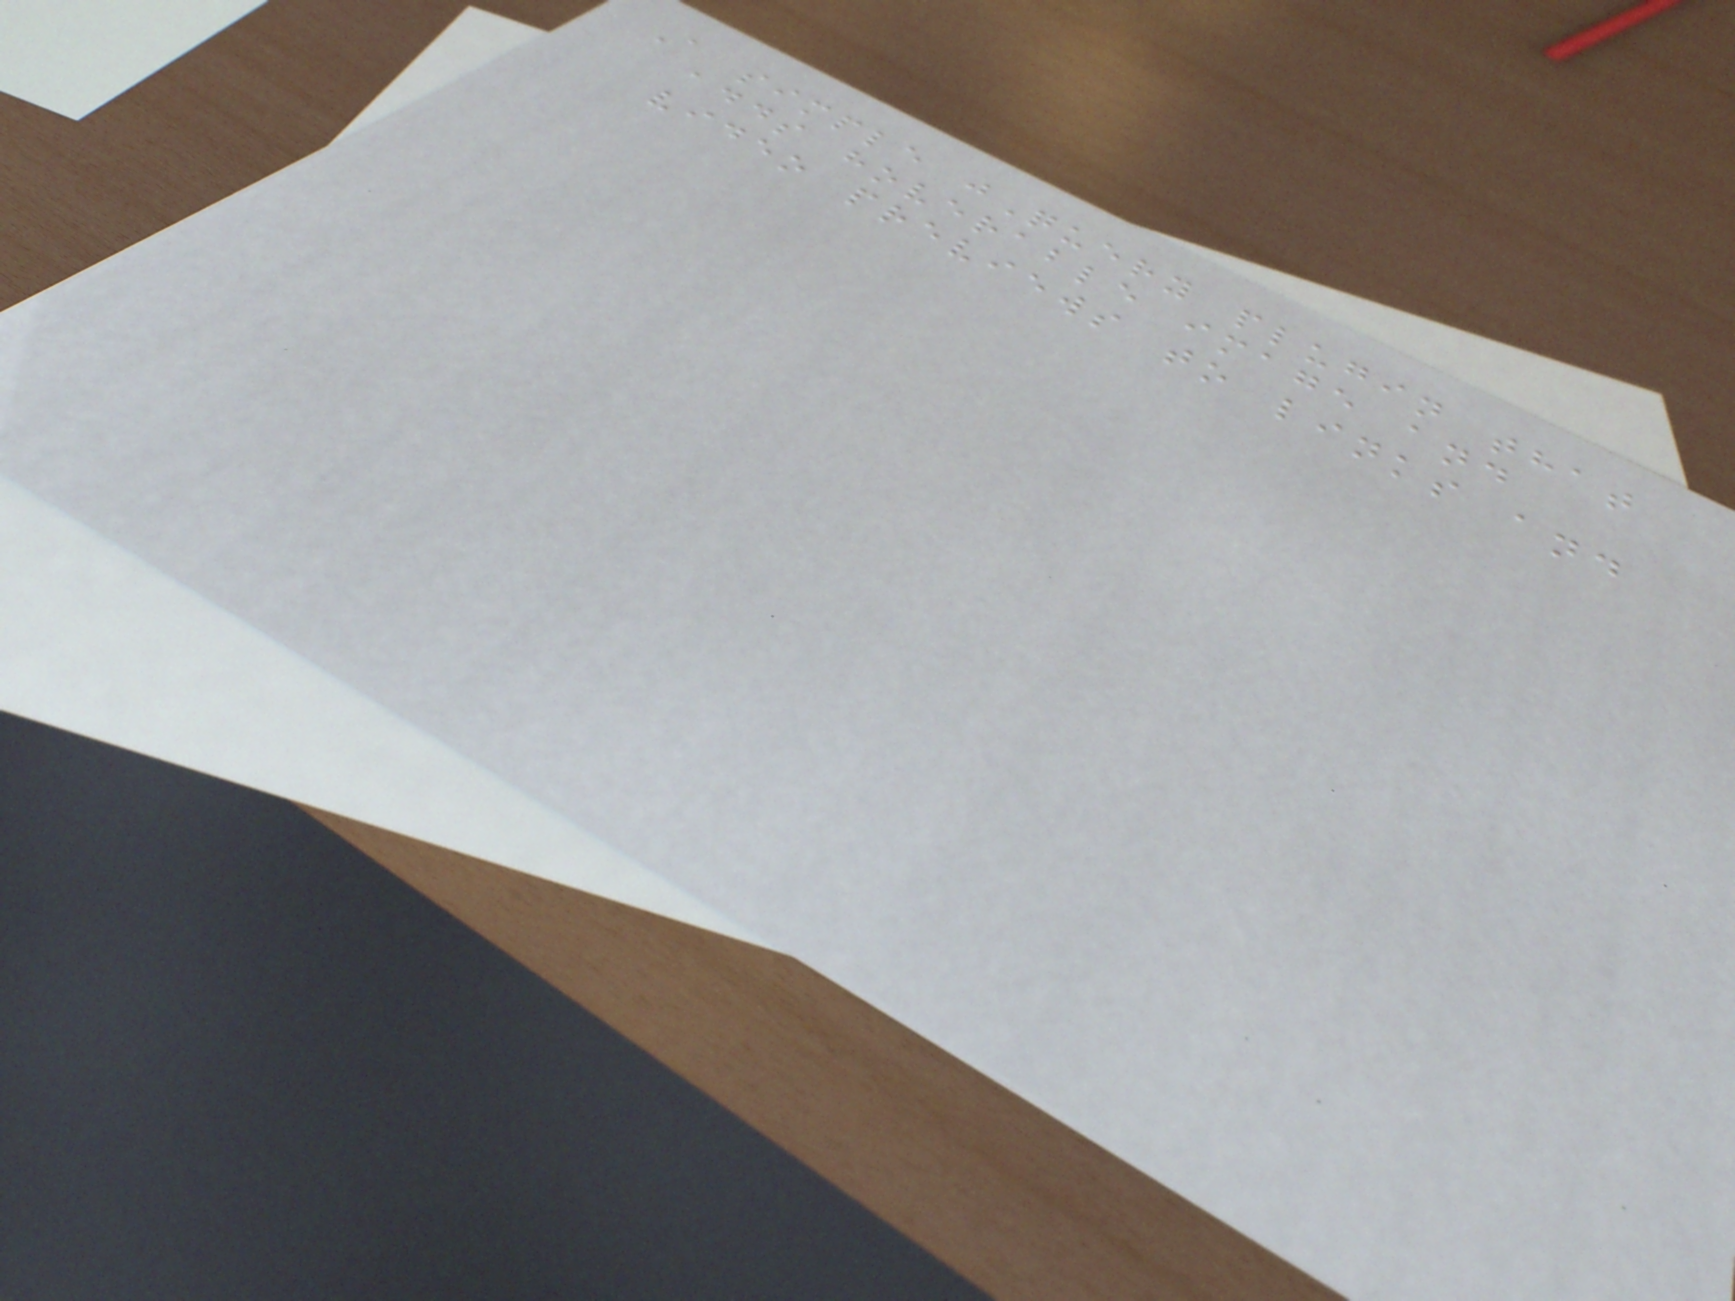A simple jQuery plugin that
adds hoverable image and
video previews to links and
